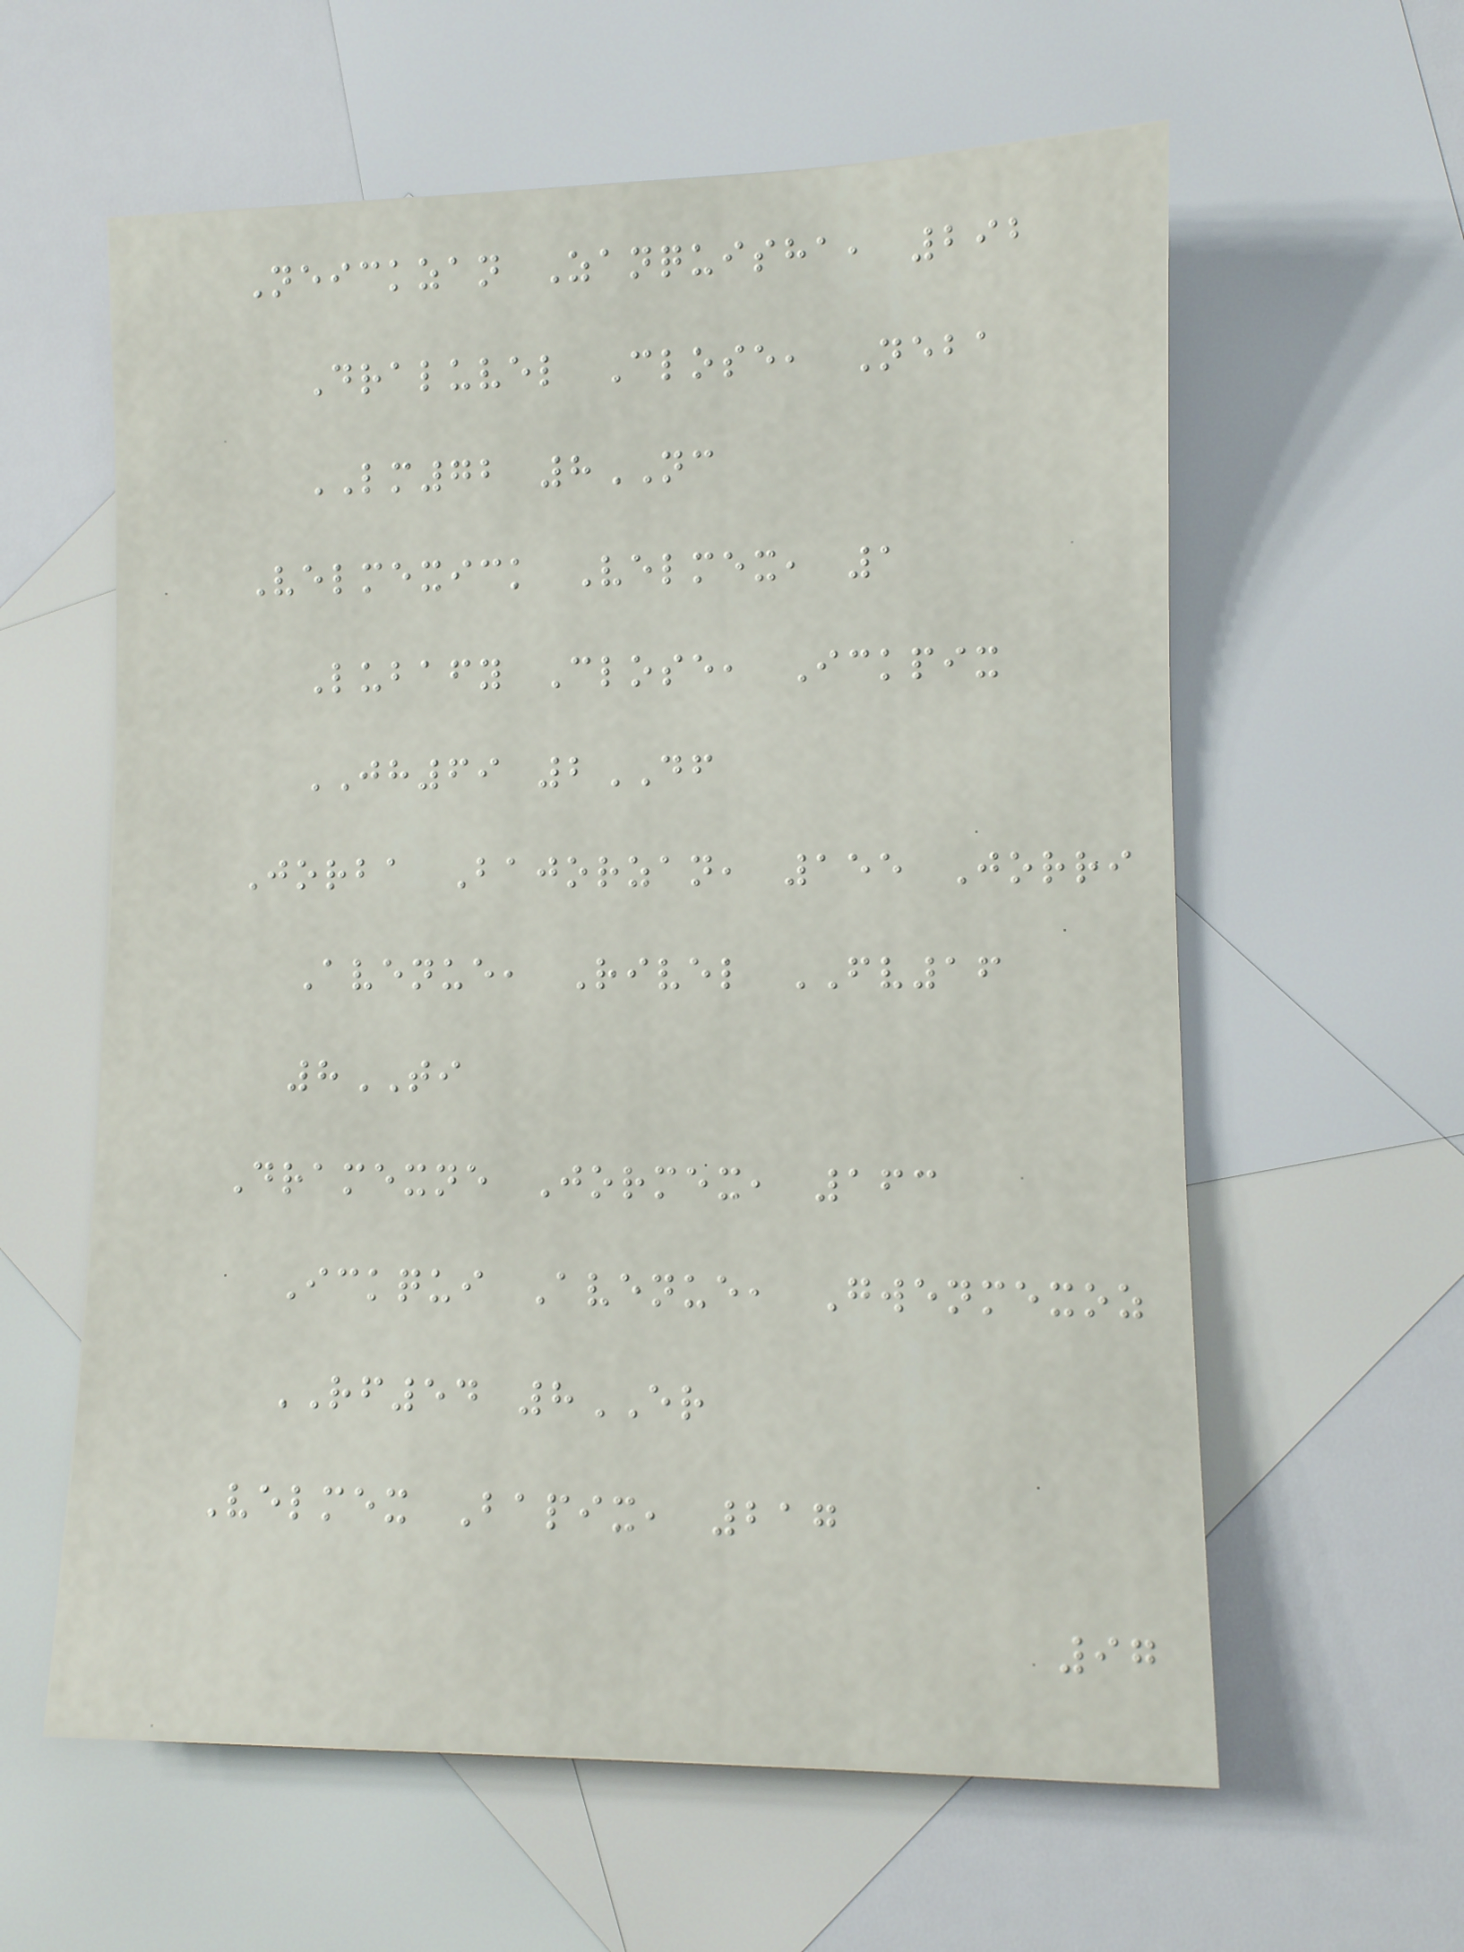Neickzan Zanquisha, 292
Draluvel Close, Neba
LM72 8NC
Velmexick Velmex, 1
Lubafy Close, Ickpix
JH69 2DF
Jorba Bajorzan, 155 Jorri
Avenue, Rivel FV16
8TI
Dramexne Jormex, 163
Ickqui Avenue, Gwenmexoz
RF54 8ER
Velmex Bapix, 217
97
